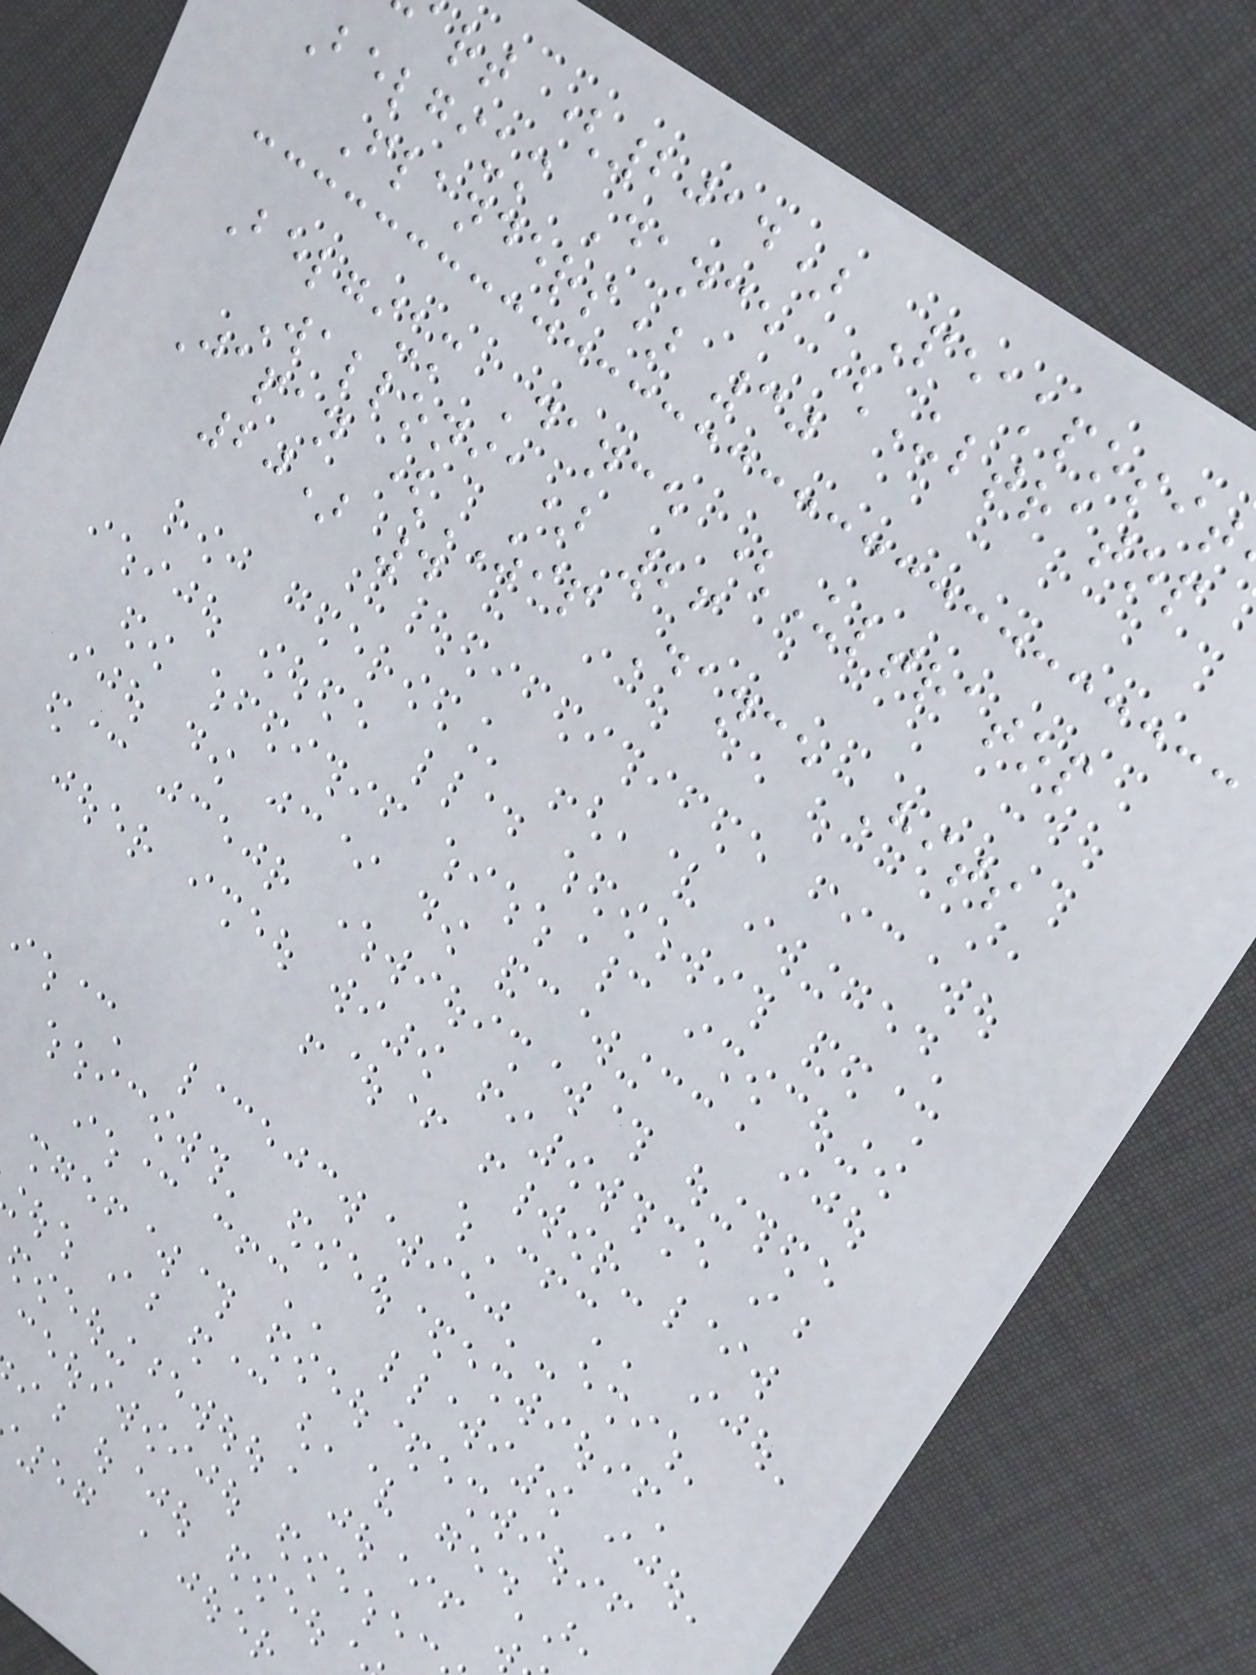art (2014) Peakposit
Belgium Dance (Ultratop
Flanders) 30
Belgium Dance (Ultratop
Wallonia) 26
Japan (ZIP Dance Hits
20) 4
